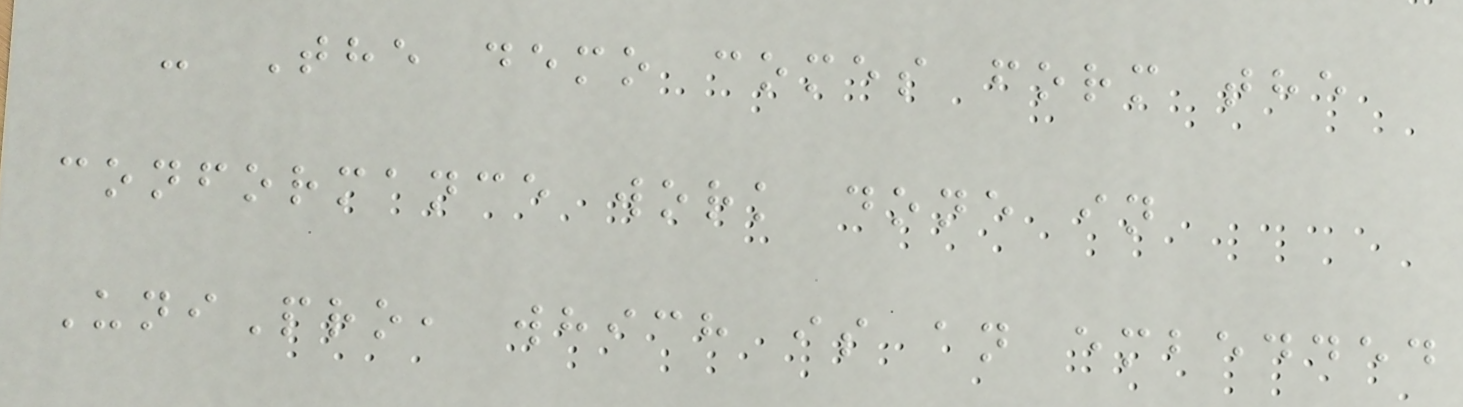- The demo comes form the
conformance work done in
UniPro, which is an embedded
